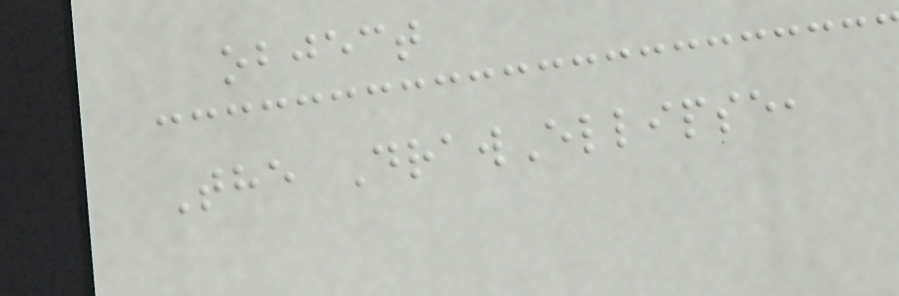object
The DrawEllipse,
